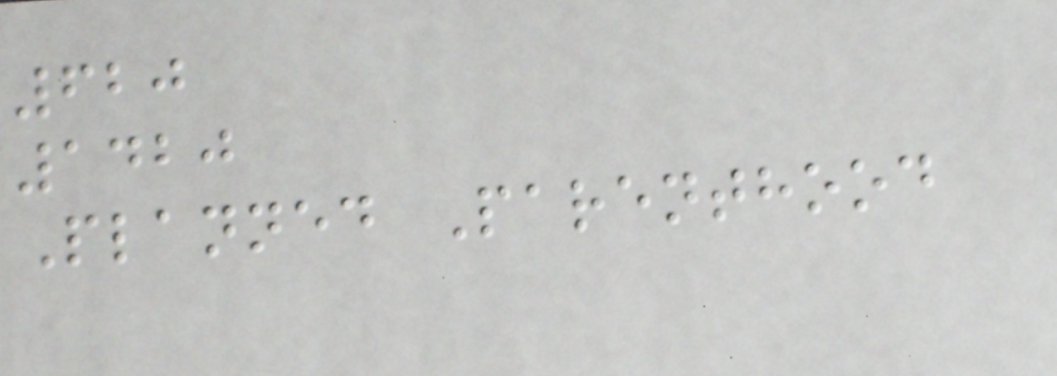620
1420
Planned Parenthood
